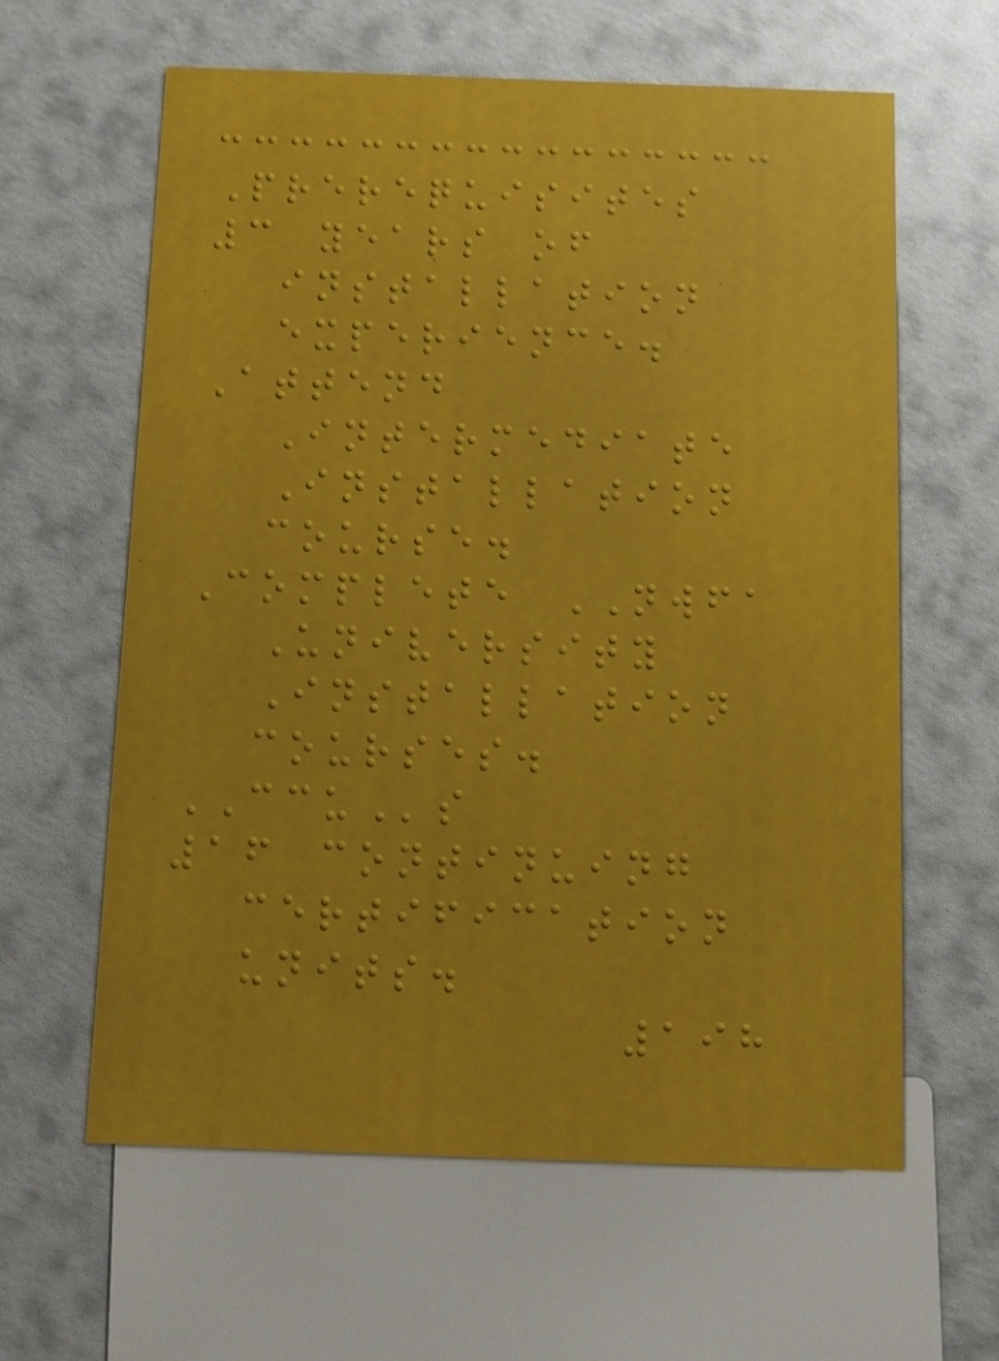Prerequisites
3 years of
installation
experience.
Attend
Intermediate
Installation
course.
Complete NWFA
University
Installation
courses.
CCUs
16 continuing
certification
units.
198
